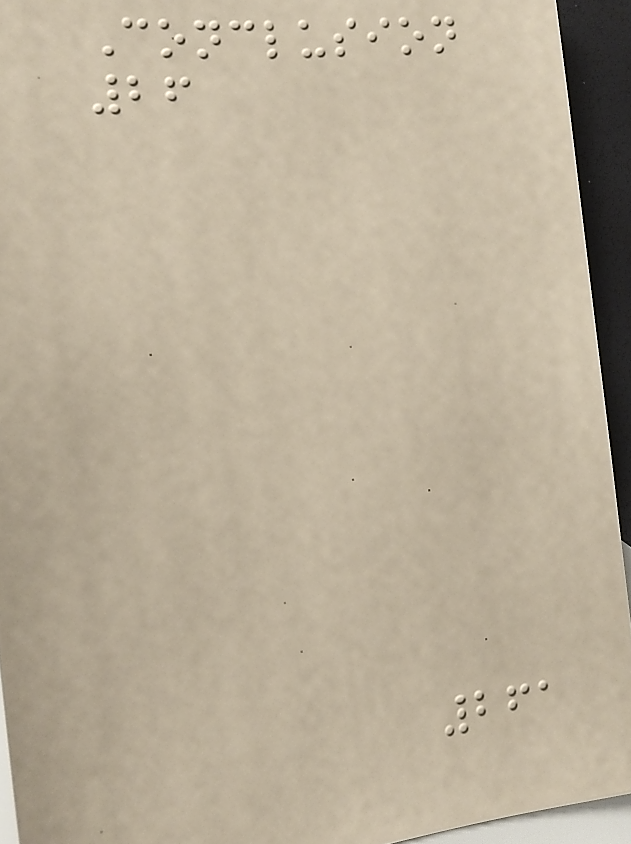Conclusion
26
261
